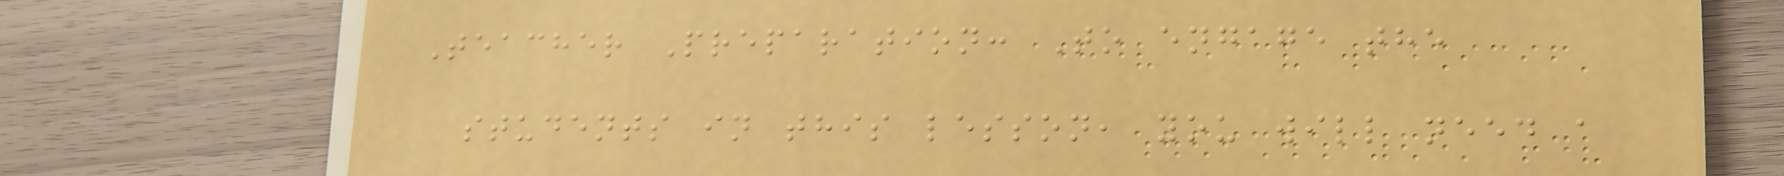Teacher Preparation: To engage the
students in this lesson, you will need a
